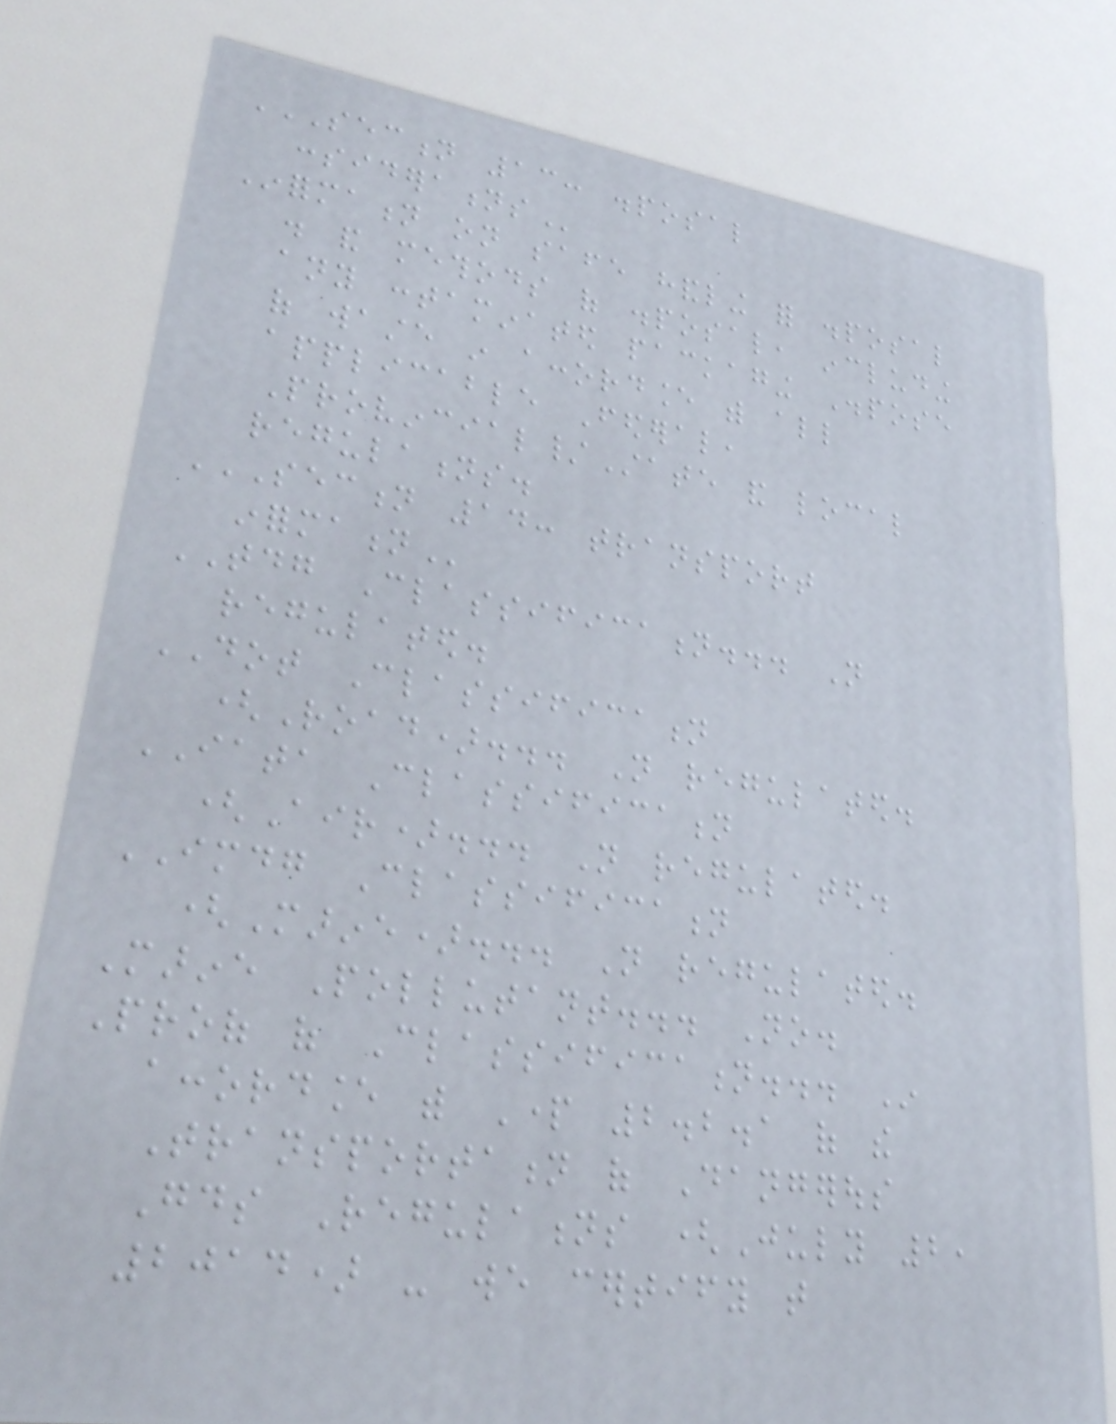SECTION 13: DISPOSAL
CONSIDERATIONS
Information on safe handling for disposal
. and methods of disposal, including
any contaminated packaging Dispose
of waste in accordance with all
applicable Federal,
Provincial/State and local
regulations.
SECTION 14: TRANSPORT
INFORMATION
TDG Classification... Not
regulated.
DOT Classification
(Road)... Not regulated.
IATA Classification
(Air)... Not regulated.
IMDG Classification
(Marine)... Not regulated.
Marine Pollutant... No.
Proof of Classification... In
accordance with Part 2.2.1 of the
Transportation of Dangerous
Goods Regulations (July 2,
2014) - we certify that
